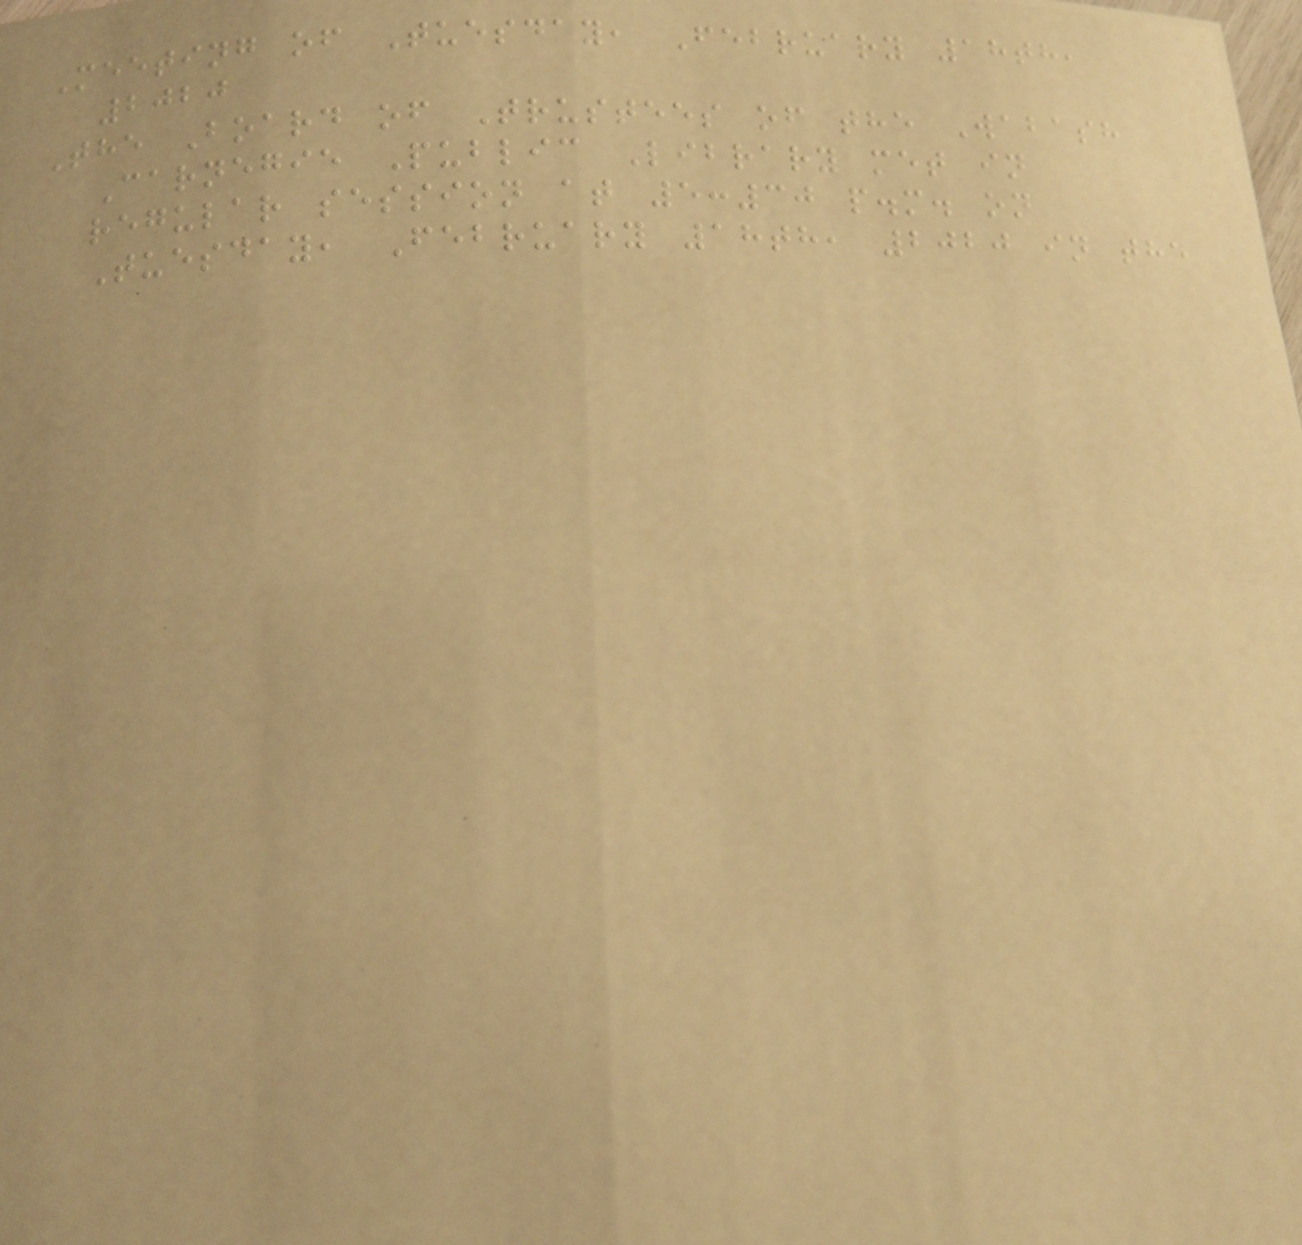Meeting of Tuesday, February 18th,
2020
The Board of Trustees of the Wabash
Carnegie Public Library met in
regular session at 5:30 p.m. on
Tuesday, February 18th, 2020 in the
